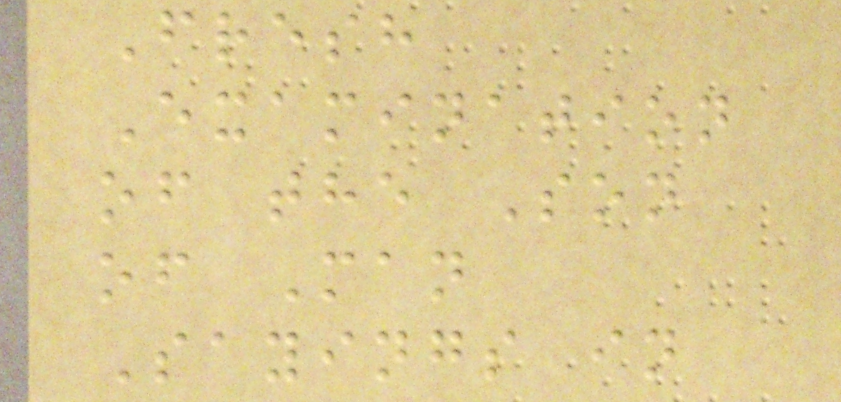Fresh
Examination
of the Son
of Man
Sayings in
